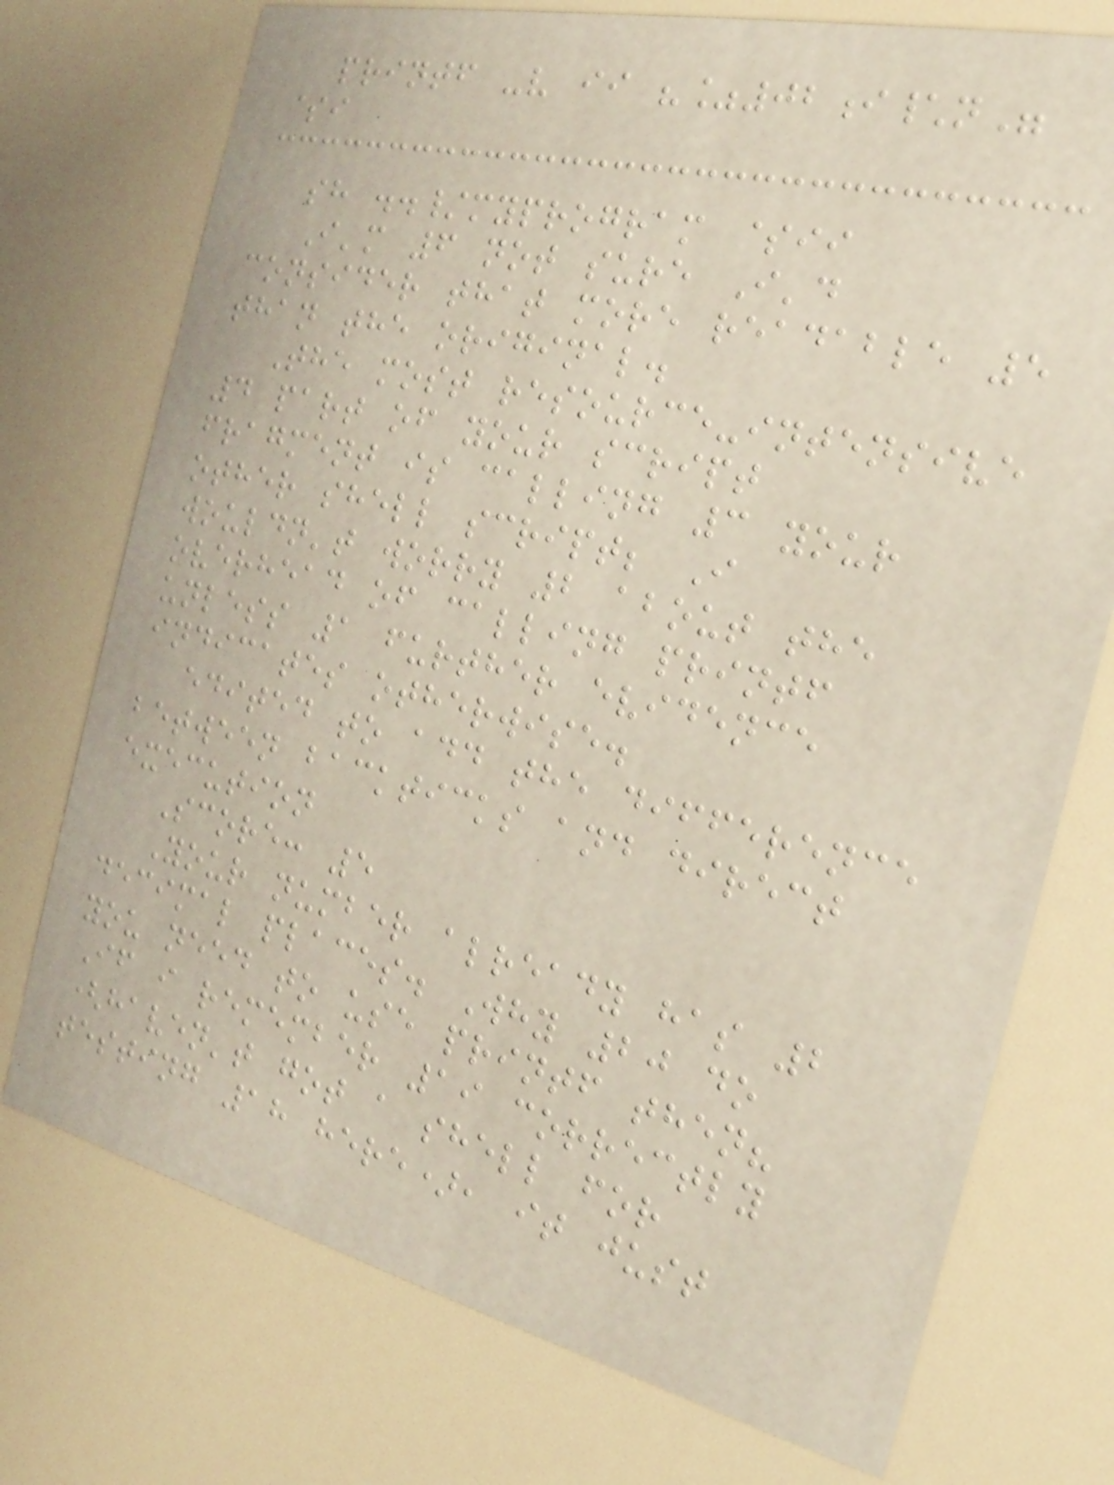printf -v ii "%02i\n"
$i
sh ../myprogram $ii
I'm 6 not sure I'd
consider that more readable 5
than the original.
The most resource-intensive
4 part of your script
fragment is calling 3 your
other shell script; I
wouldn't worry 2 about the
overhead of calling printf
unless 1 further evidence
indicates otherwise.
edited to add the difference
between backticks and direct
execution
Score: 5
Your number already has 2
decimal places. Why 20 do
you need to use printf then?
If i remember 19 correctly
(haven't got a shell for
testing 18 here), it just
